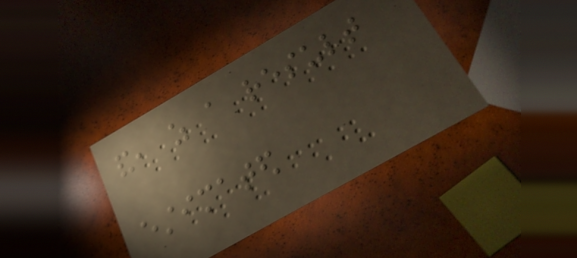and, as a result
estimated
